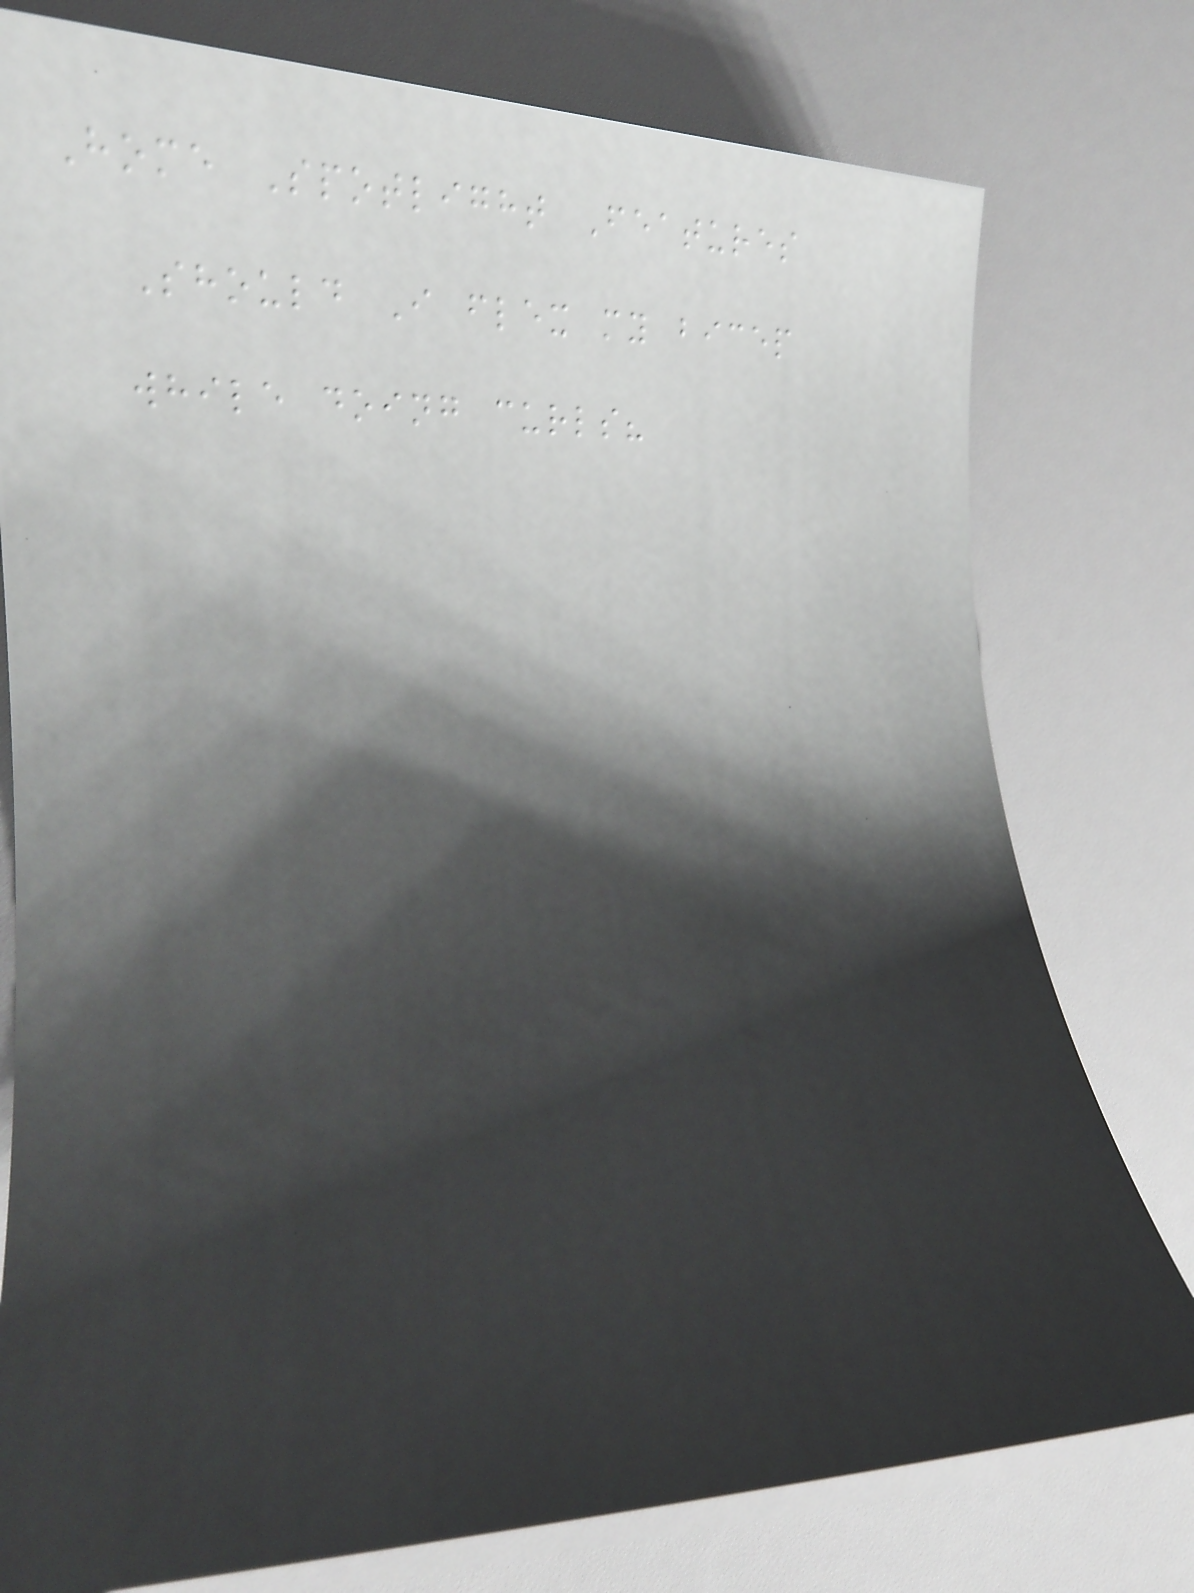Home Spotlight Features
Should I flex my bicep
while doing curls?
